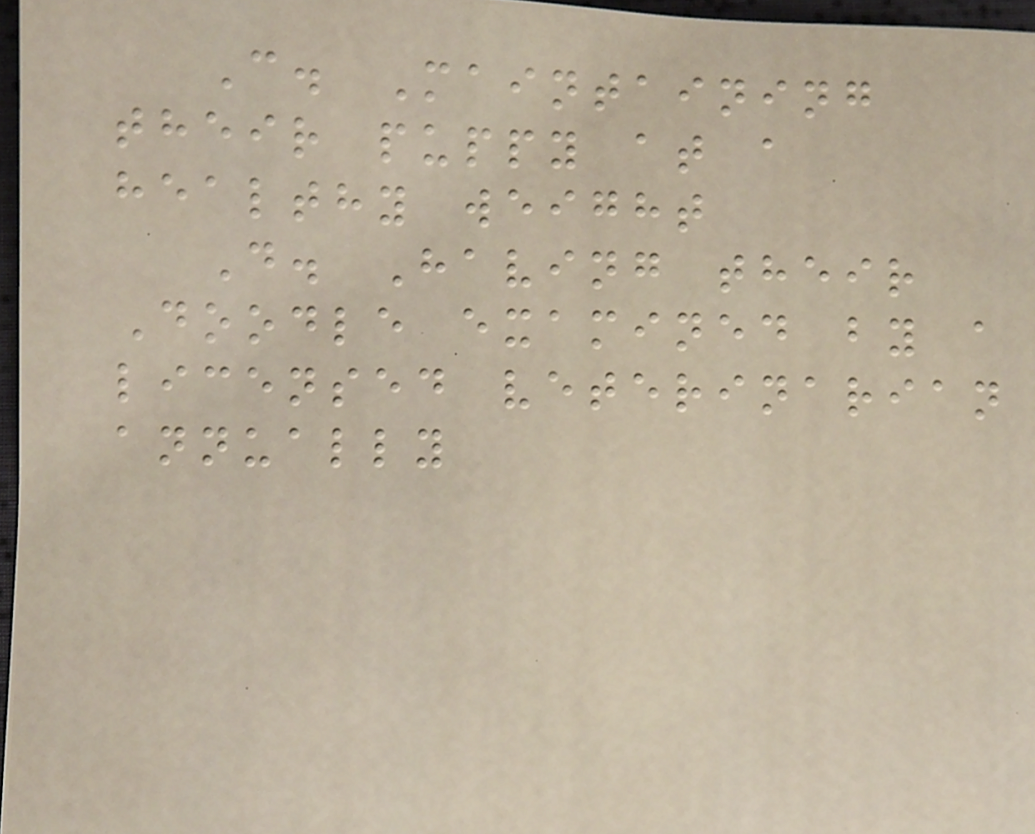C. Maintaining
their puppy at a
healthy weight
D. Having their
Doodle examined by a
licensed veterinarian
annually
